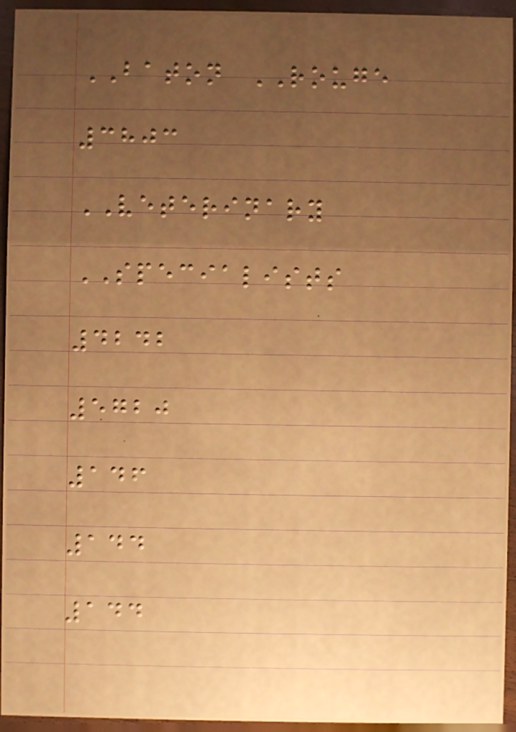BATON ROUGE
3803
VETERINARY
SPECIALISTS
4242
5720
146
144
144
